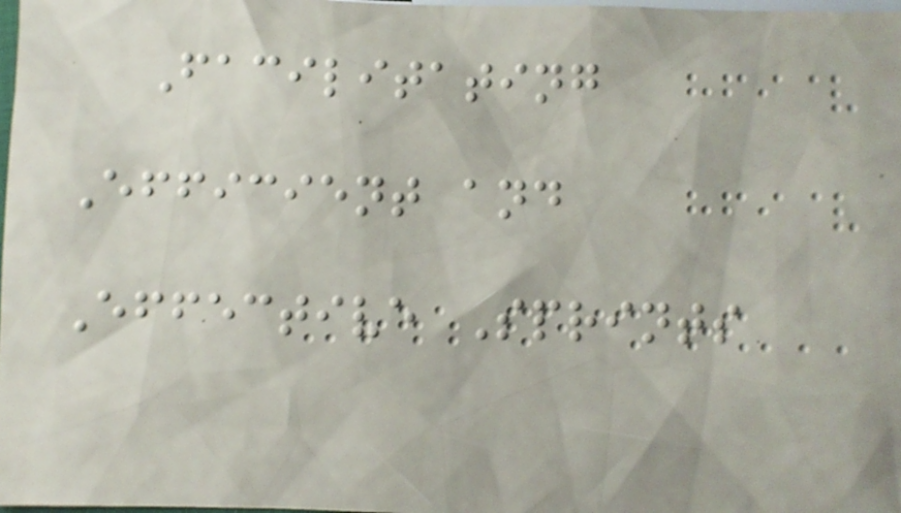Facilitating
Efficient and
Effective Sprints
